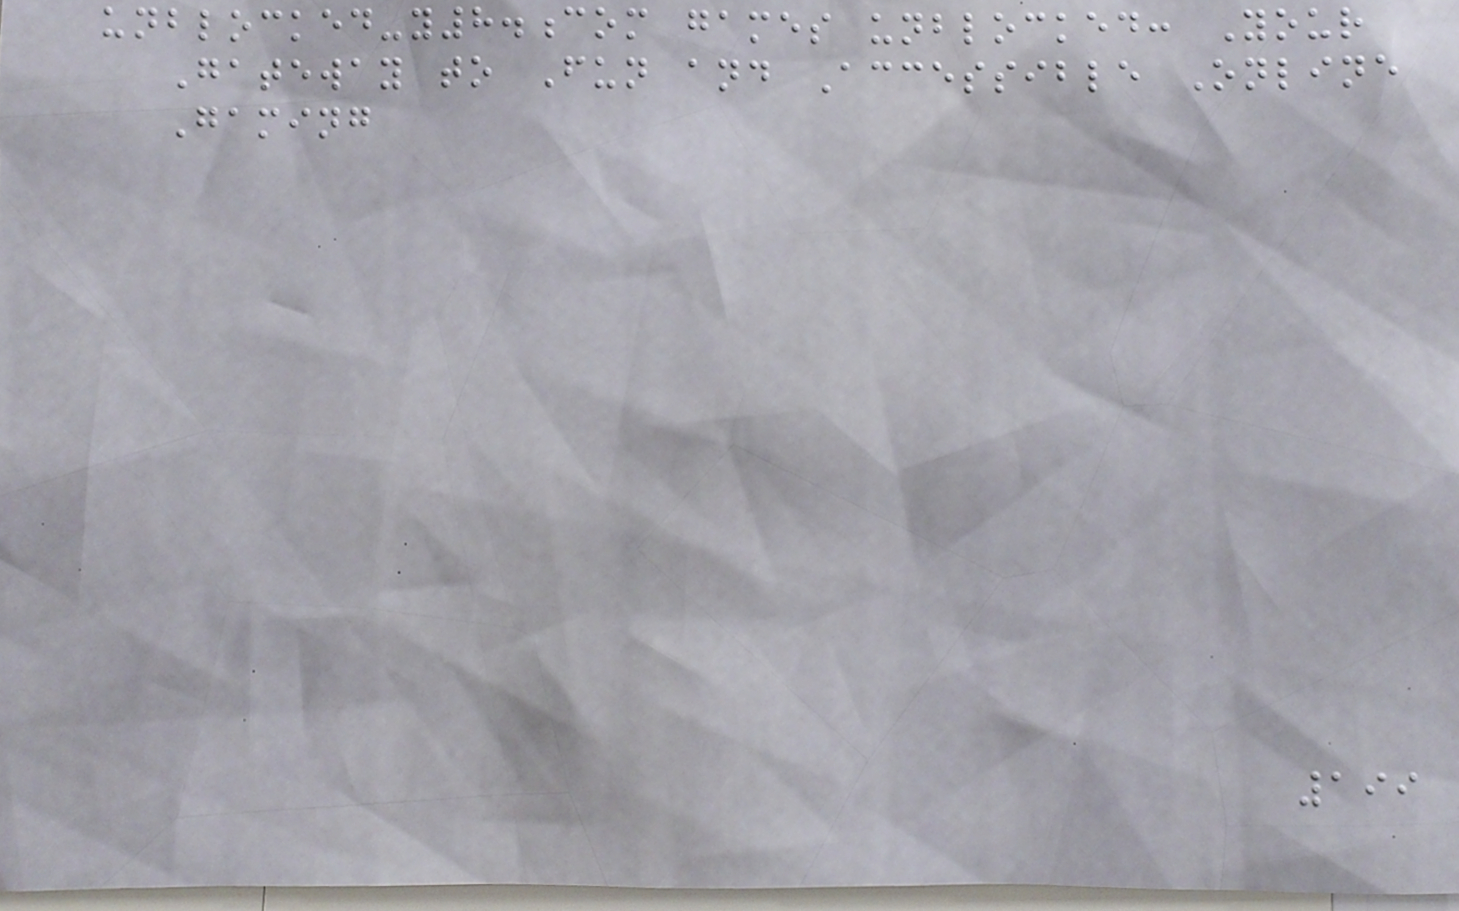unblocked-y8.com games unblocked: Your
Gateway to Fun and Accessible Online
Gaming
199
